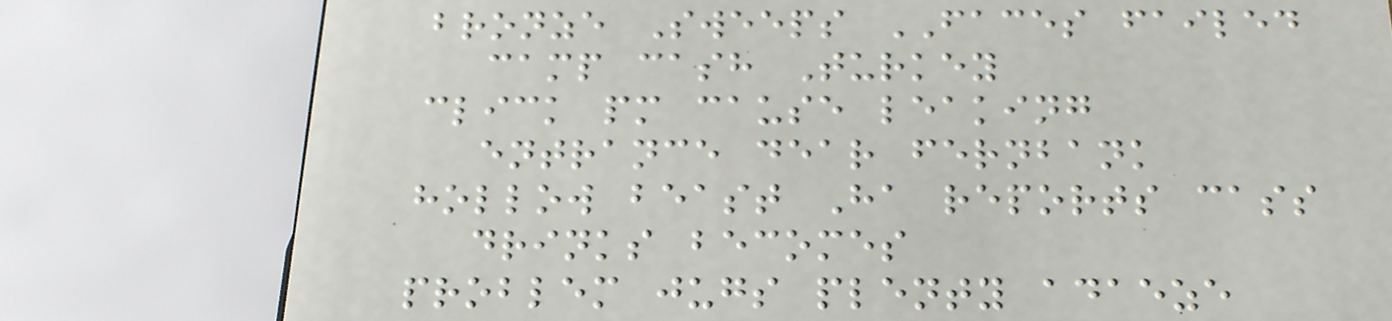bronze Sweeps FACES failed
camp cash Turkey
click pm cause leaking
entrance dear fernbank
hollow beast Ha reports cass
drinks becomes
problem jugs plenty adaeze
